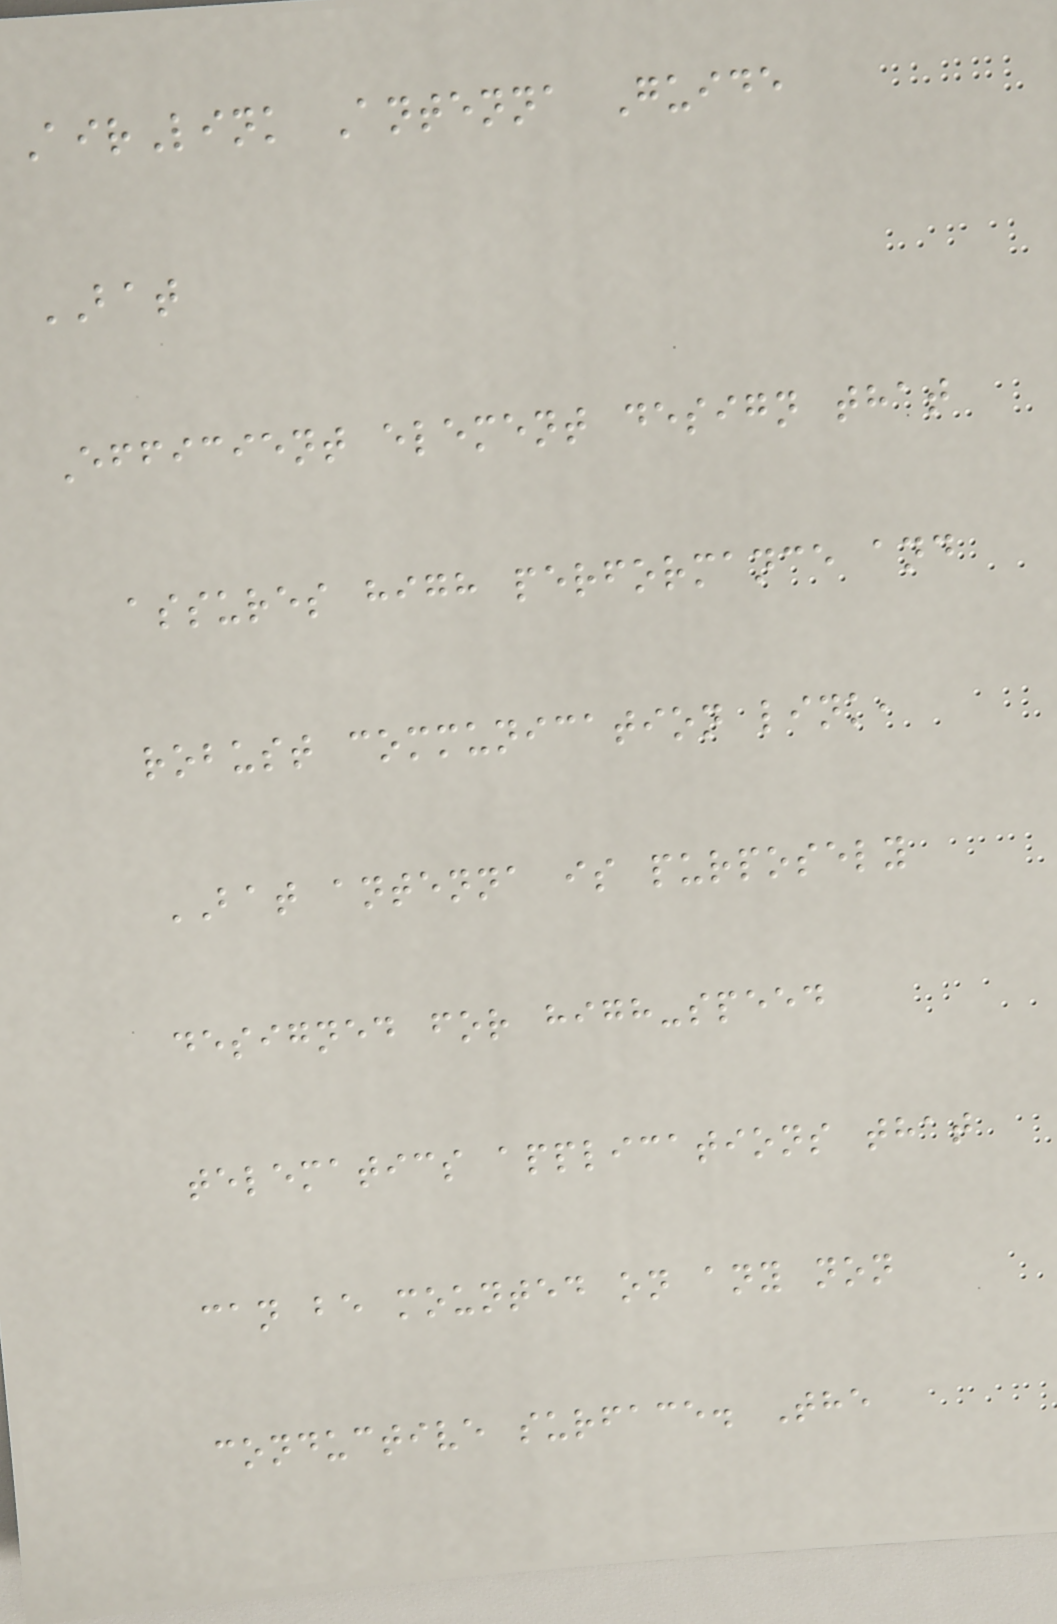AirLink Antenna Guide
BAT
Efficient element design that
assures high performance and
robust communication link,
BAT antenna is purposely
designed for high-speed
telematics applications that
can be mounted on any non
conductive surface. The
